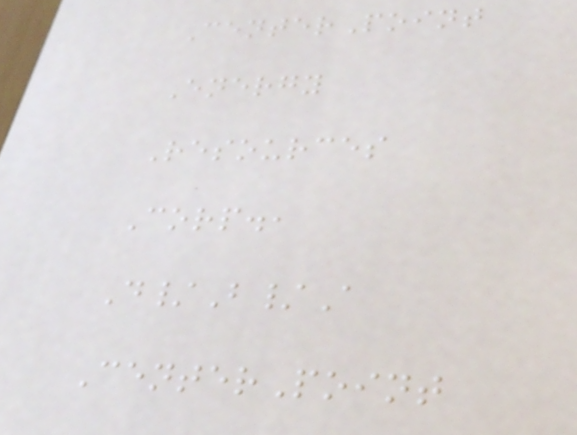CenterPoint
Energy
Resources
Corp.,
D/B/A
CenterPoint
